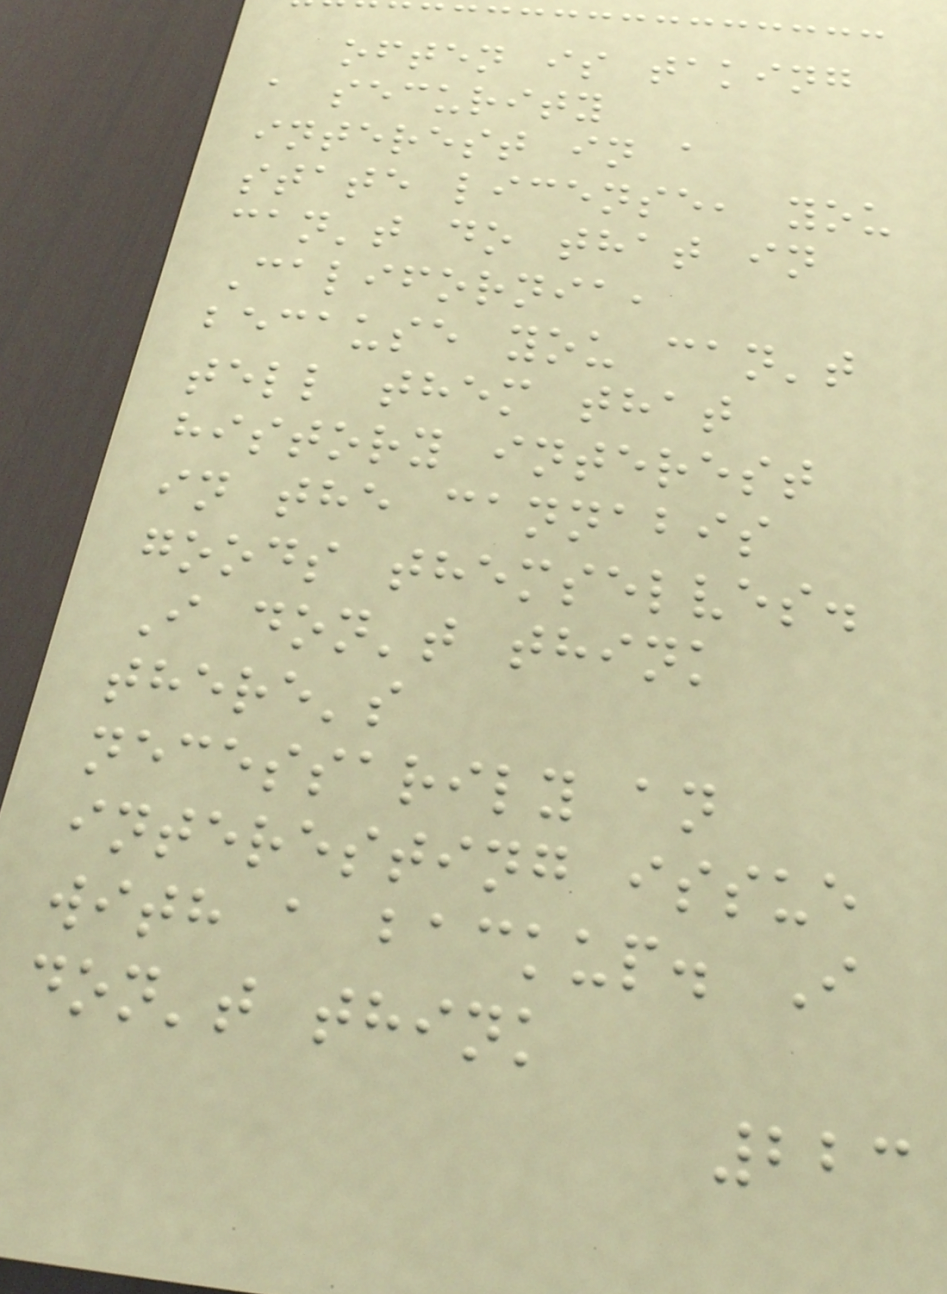often is taking
a security
interest in a
state license, you
can't do that in
California,
because you can't
tell them that
history interest
in the cannabis
goods themselves.
I don't think
there's
necessarily an
interesting issue
with a backup. I
don't think
223
